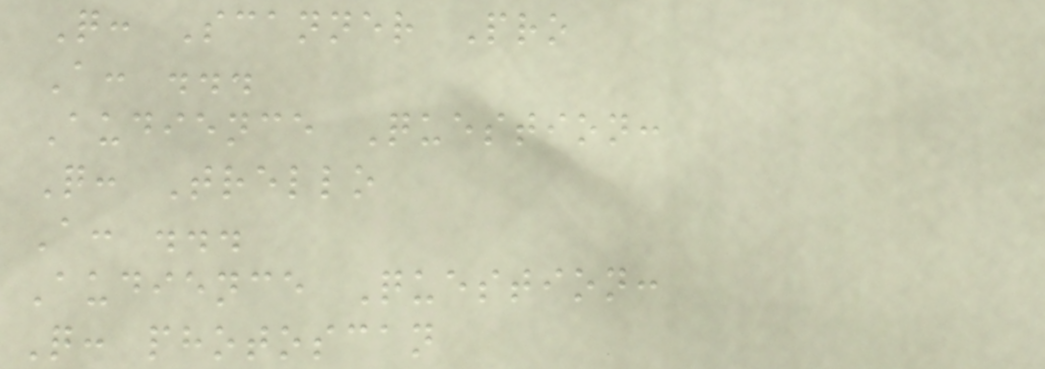Q: Scanner Pro
A: ...
Audience Question:
Q: Trello
A: ...
Audience Question:
Q: photoscan
